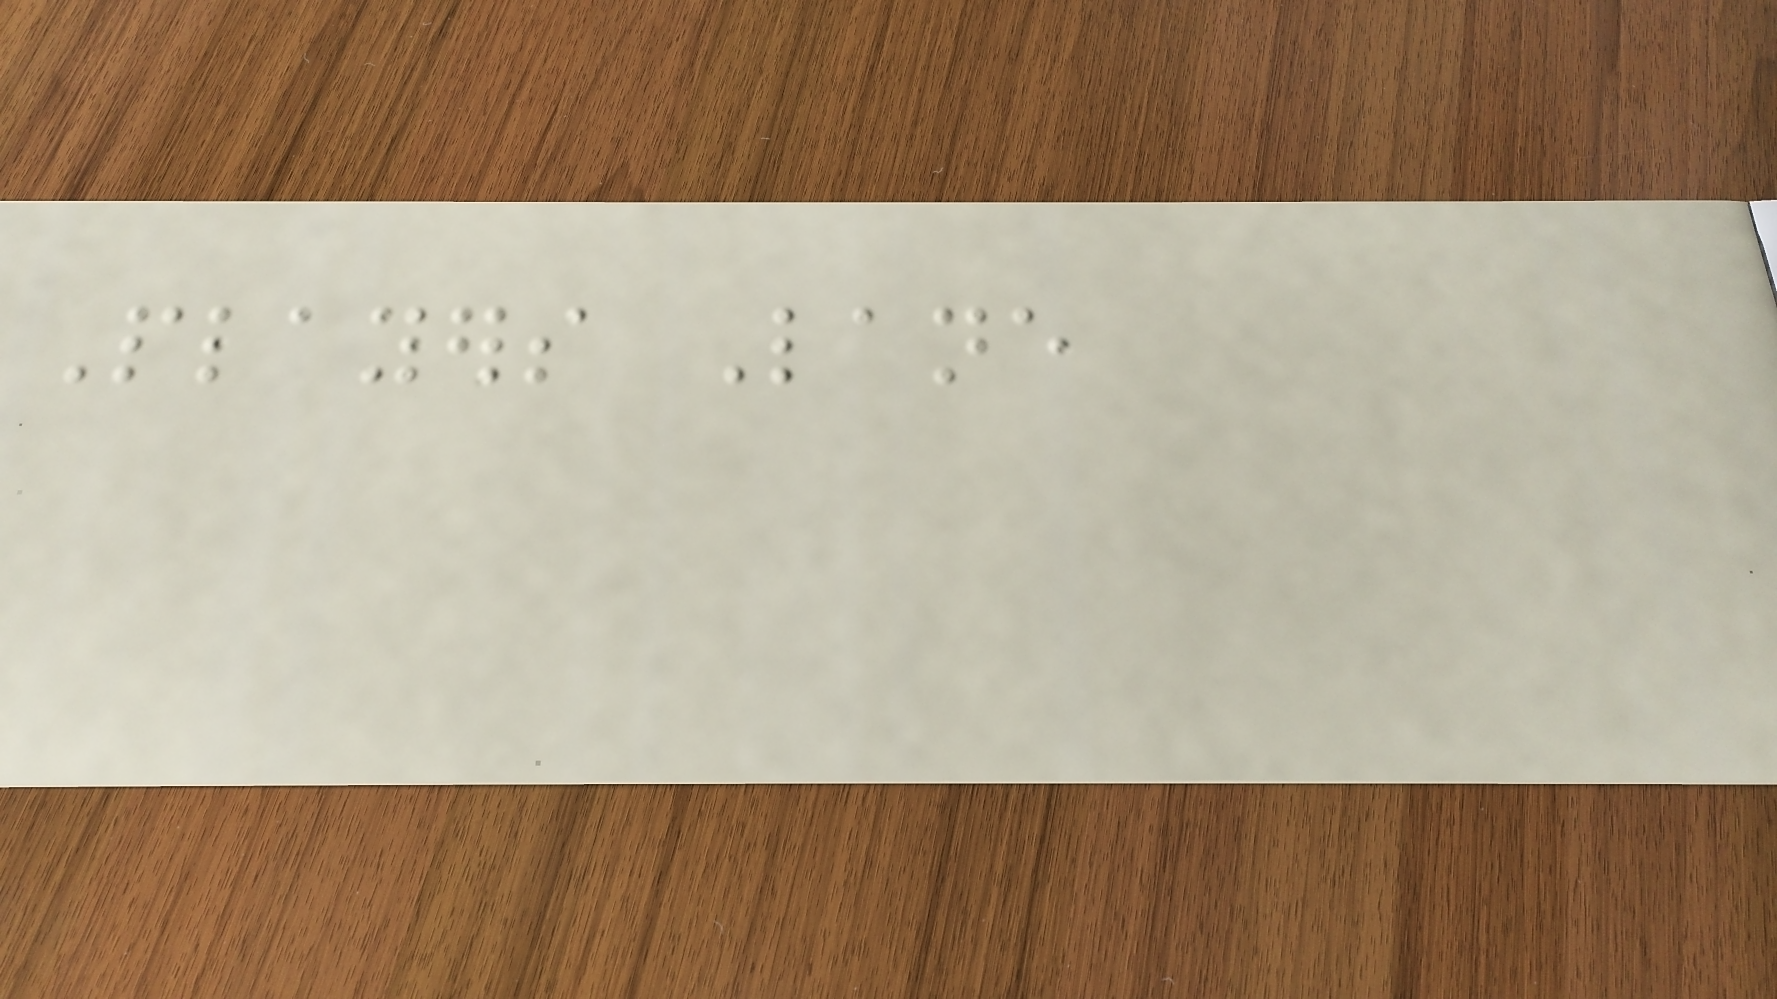Players Lane
